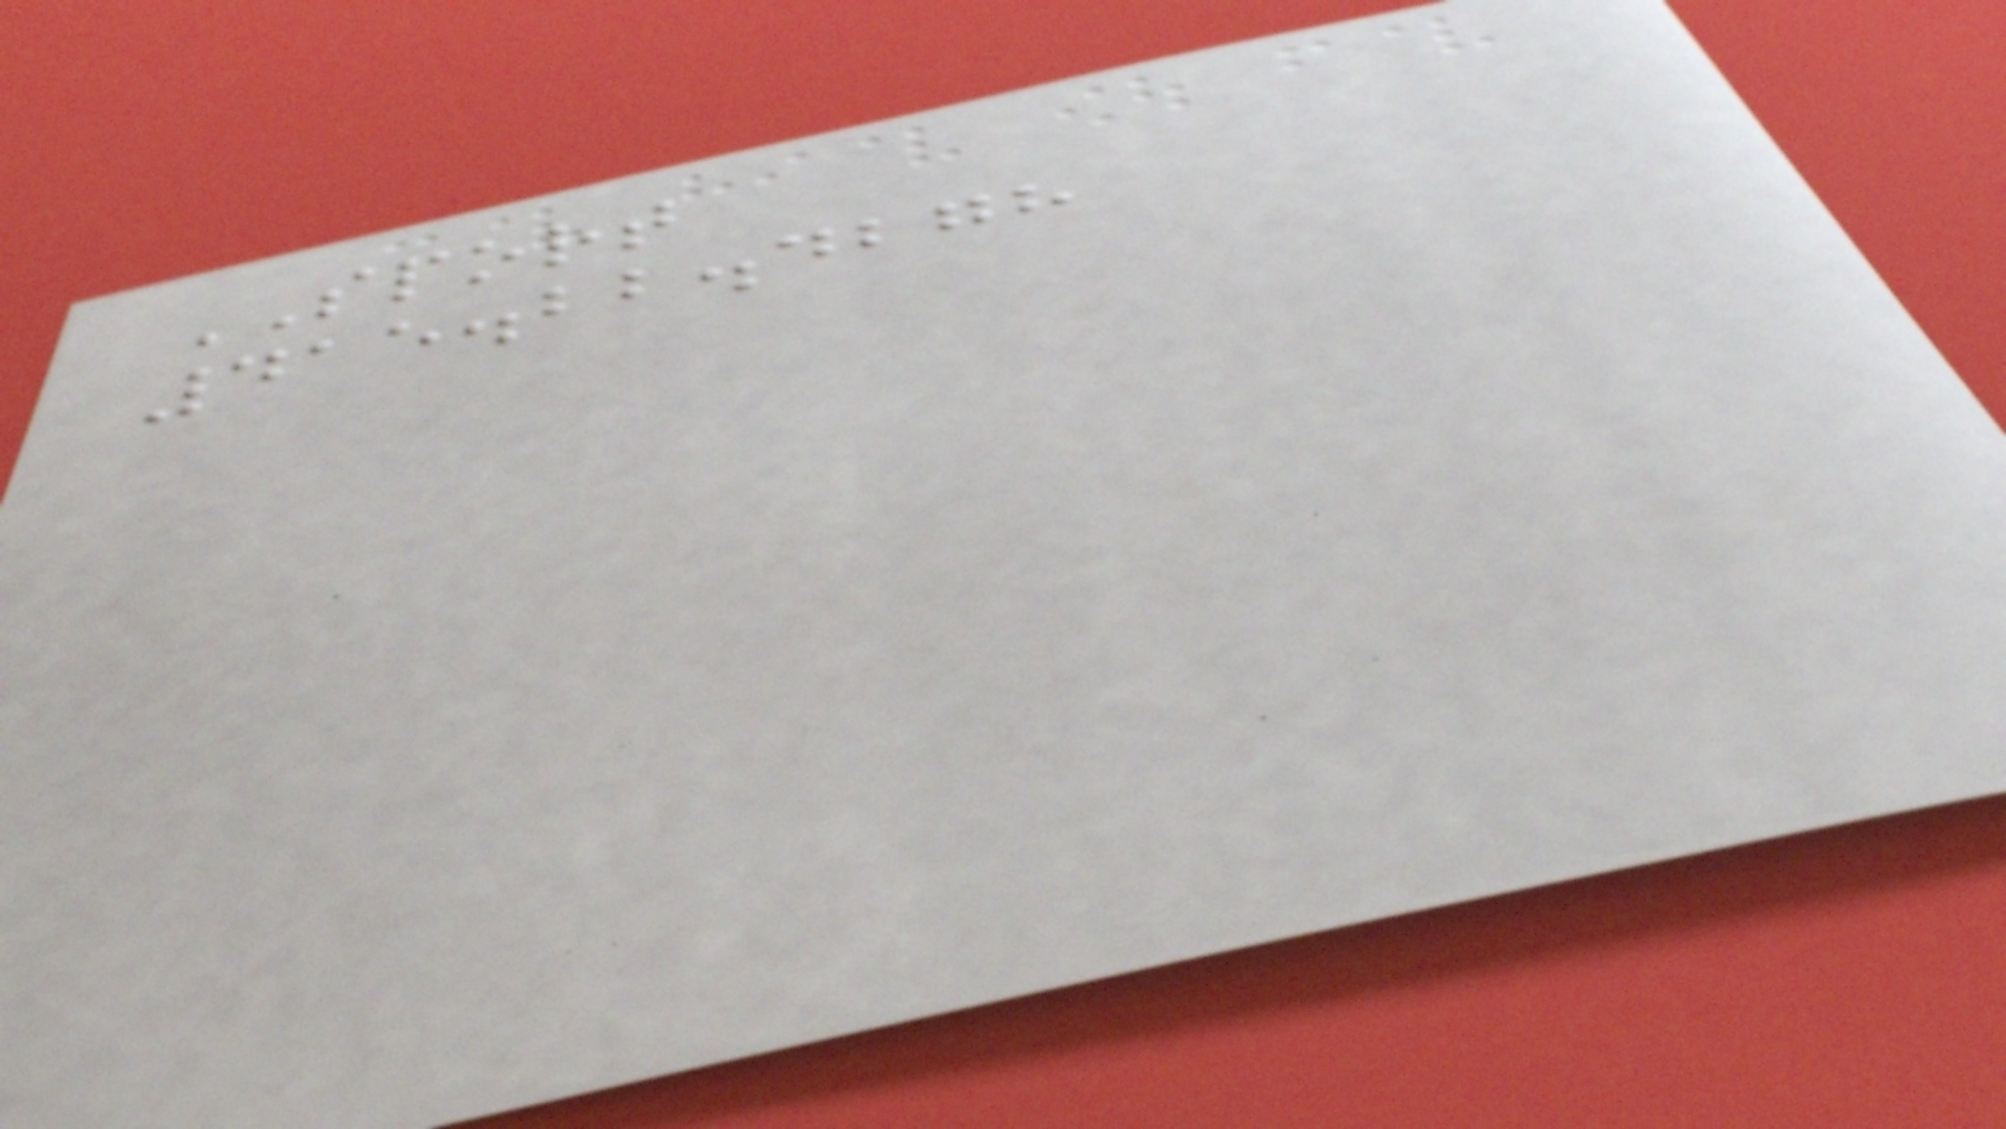SPORT
415.22.4278
